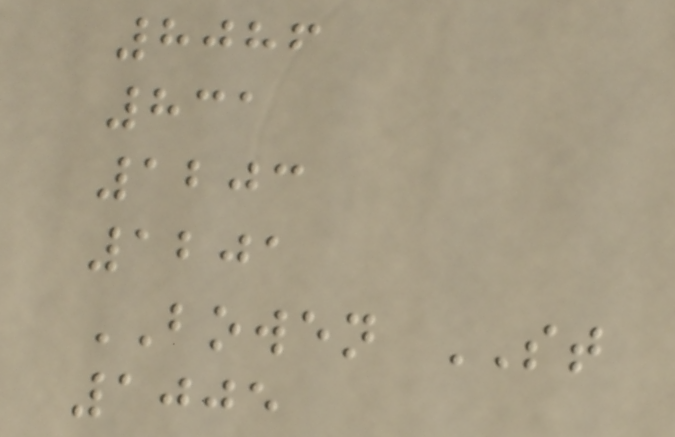8086
831
1203
1201
BOWEN ST
1005
